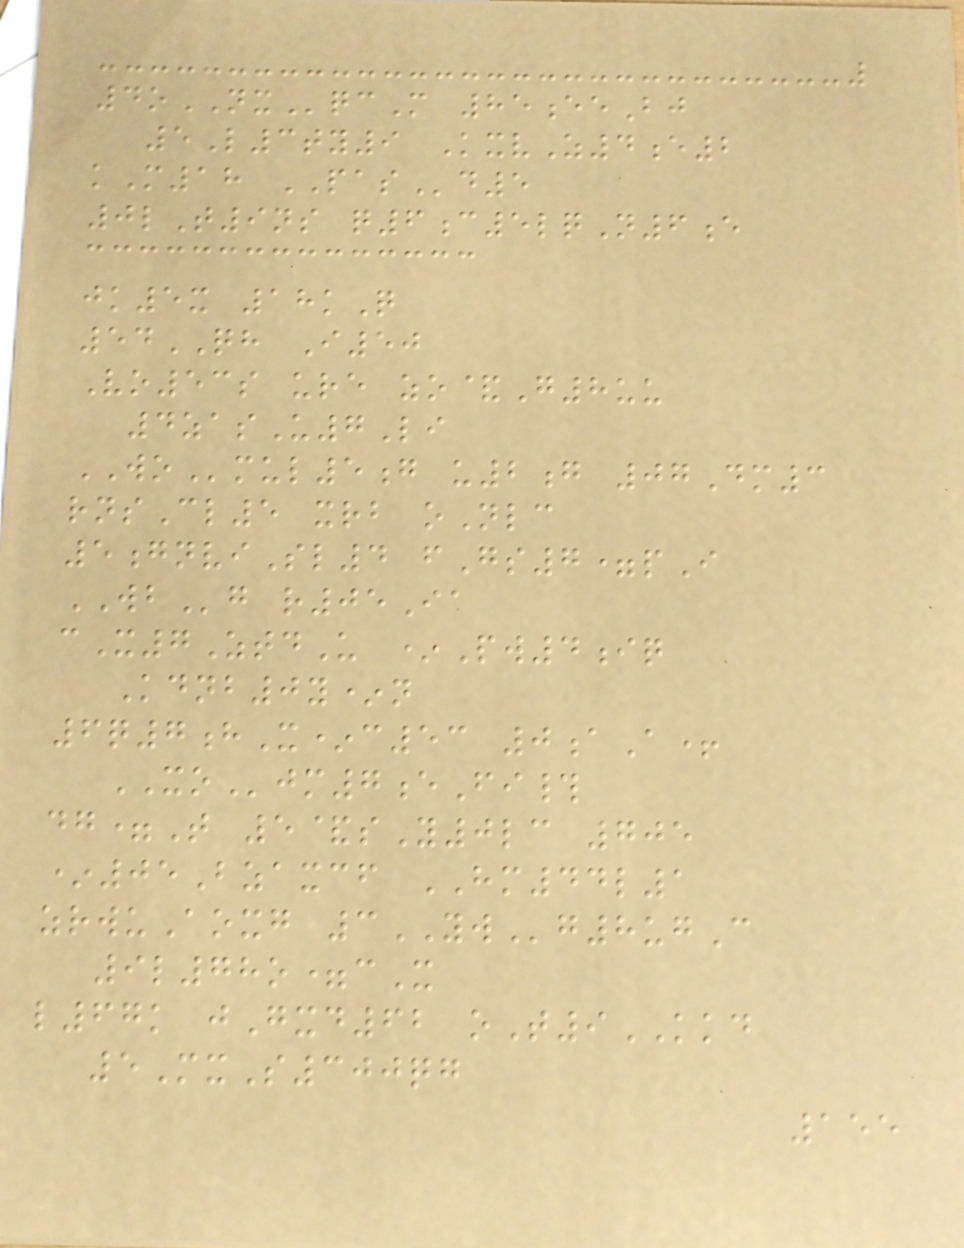4oNXqcM 85eeBj
5L3ty9 KxvZ4e2
kM18 PASd5
0lT9ns q6c5lqN6e
jk5x 18kQ
54QH I50
Vo53s ure zo&G8uu
4zasU7Li
WOmul5g u2g 07Dm3
rnsCl5 xrb oNlc
5gnviSl4 fGs7=pI
WBg r05Ia
cX7ZtdU *Pw4iq
Kdnb0y*n
6q7hX*c53 0aA+
XOjm7eFi#
dg=T 5&sY0lc 705
*05Bzaxcf HM44l1
zrwuAoxg 3YWg8ugC
9l78o=cX
l67k jGxd62 oT9KKD
5MxS300qg
155
